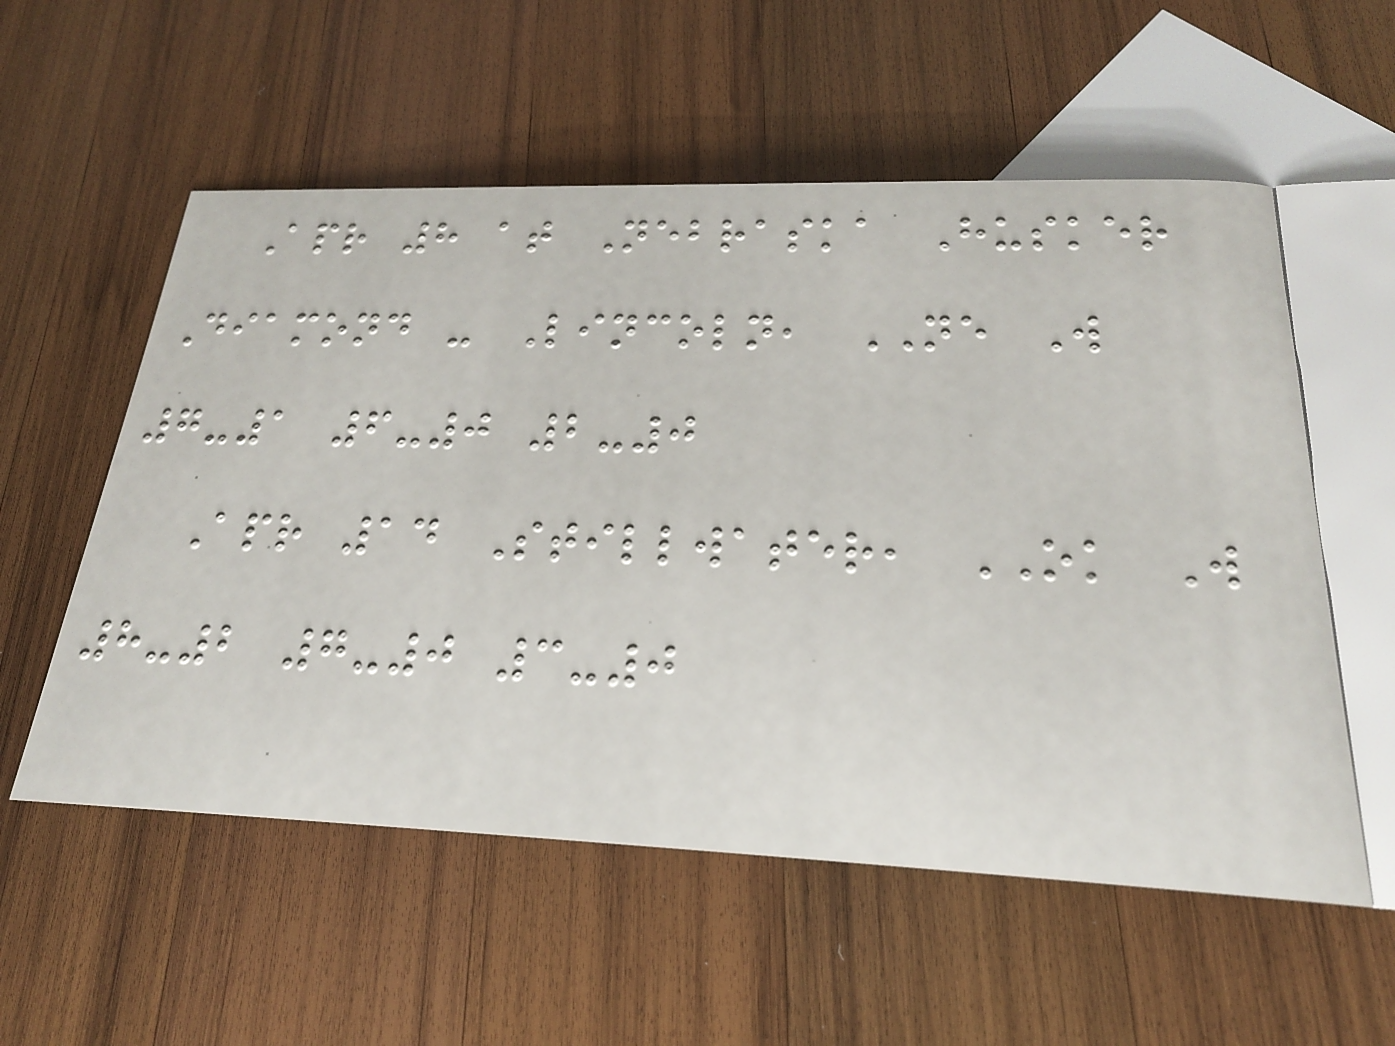Apr 8 at Nebraska Husker
Diamond - Lincoln, NE W
7-1 6-0 2-0
Apr 14 Stillwater, OK W
8-2 7-0 3-0
